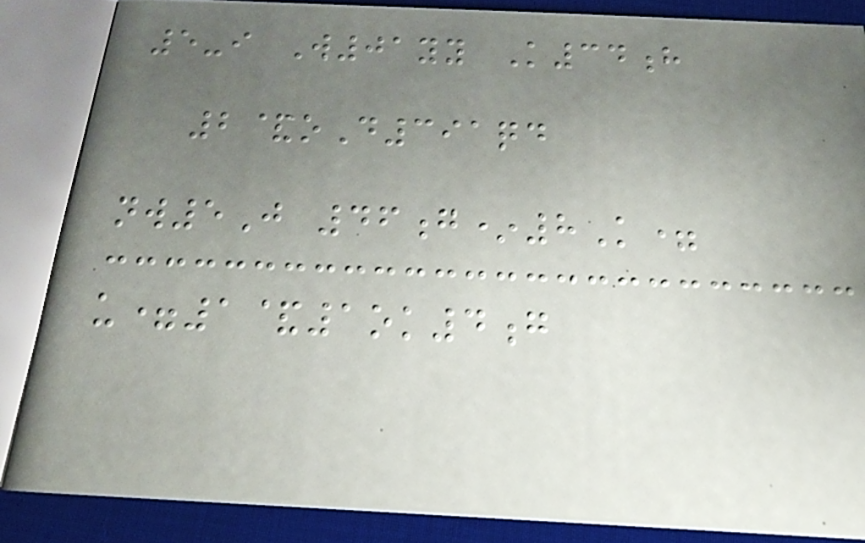5-i W01yy K34h
2&oD391qd
nw5J 46g*8K=
u=1&1ok4g
